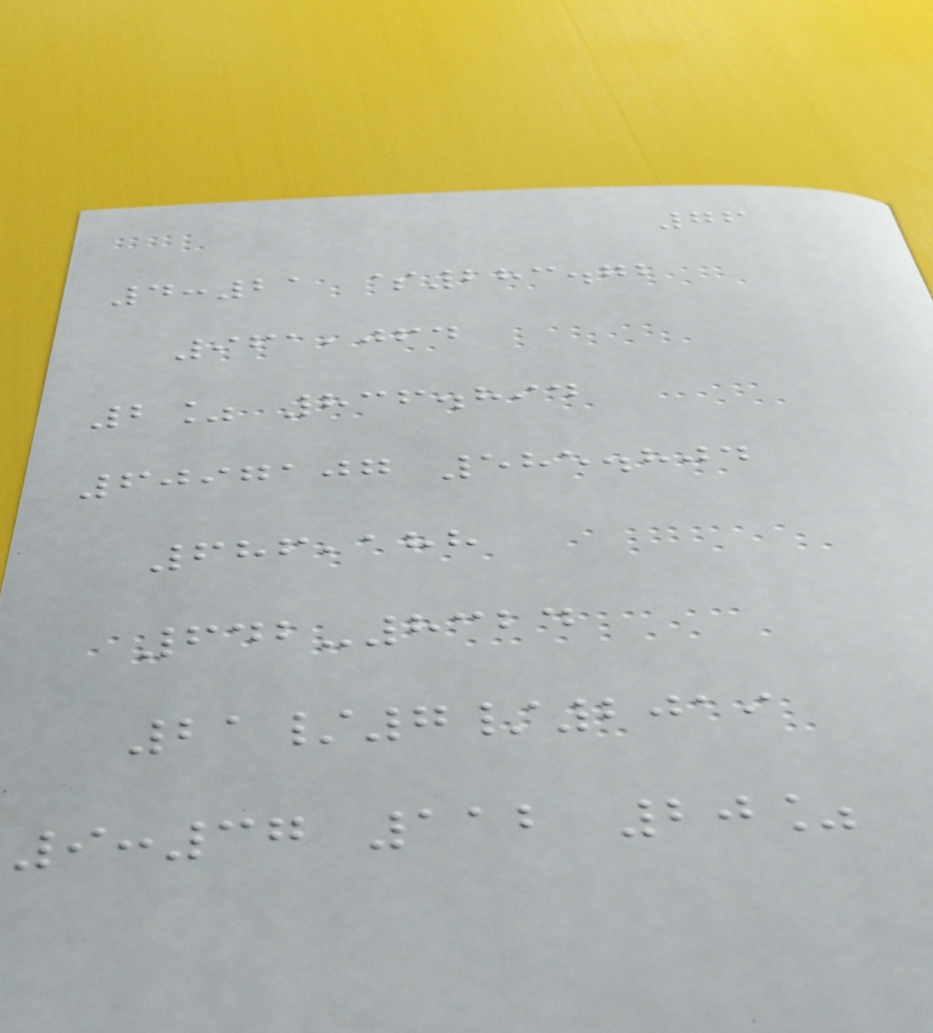76
4:21 $283.72
961,064
2% 836.894
6097107 585.804
686,188
642-8324
21/7/2019
9:37 112 20%
